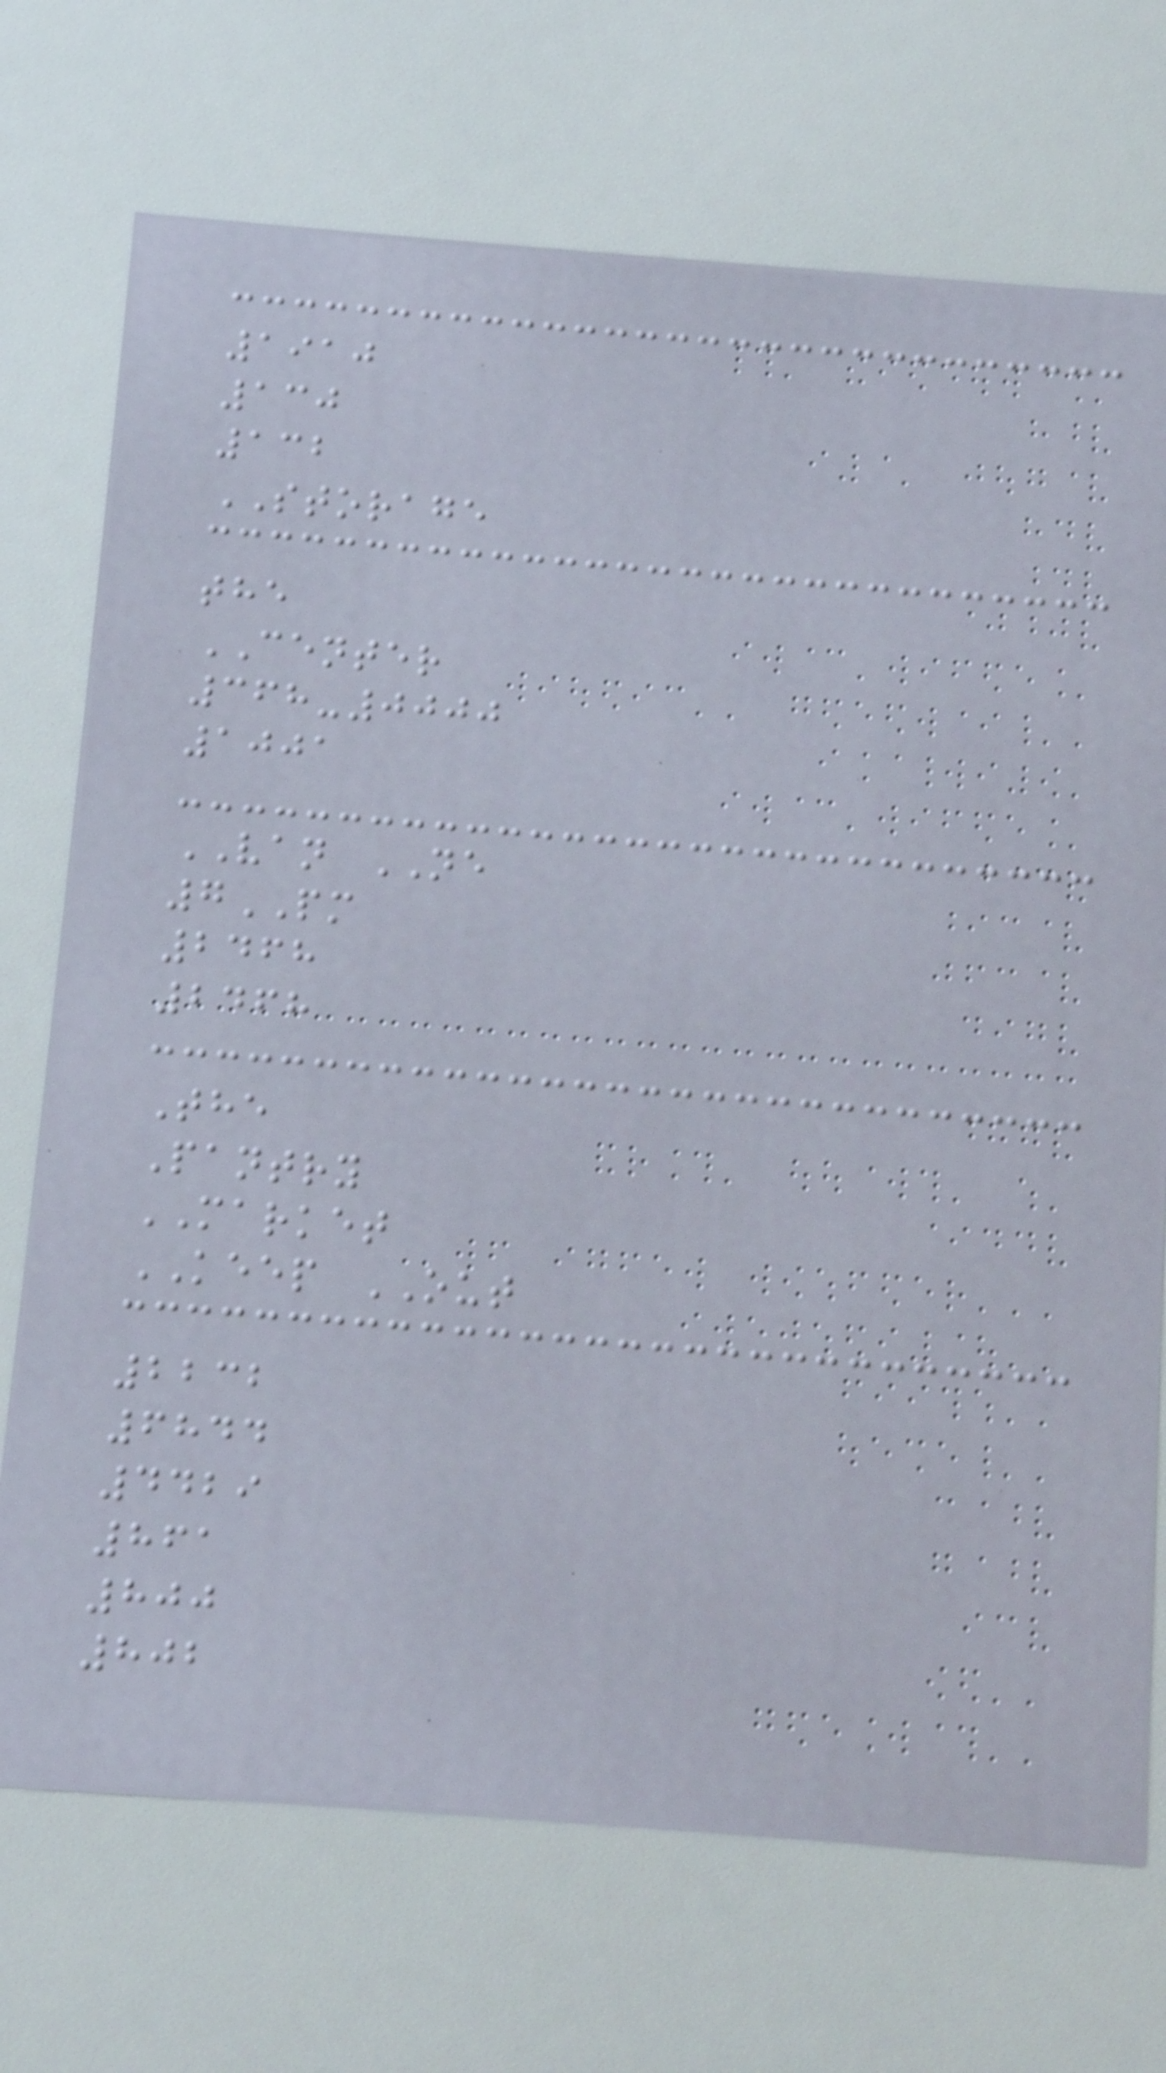1910
130
132
STORAGE
the
CENTER
368-0000
1001
VAN NE
7PM
2468
2468
The
Pantry
MARKET
KEEP OUT
2232
6844
4429
861
800
802
